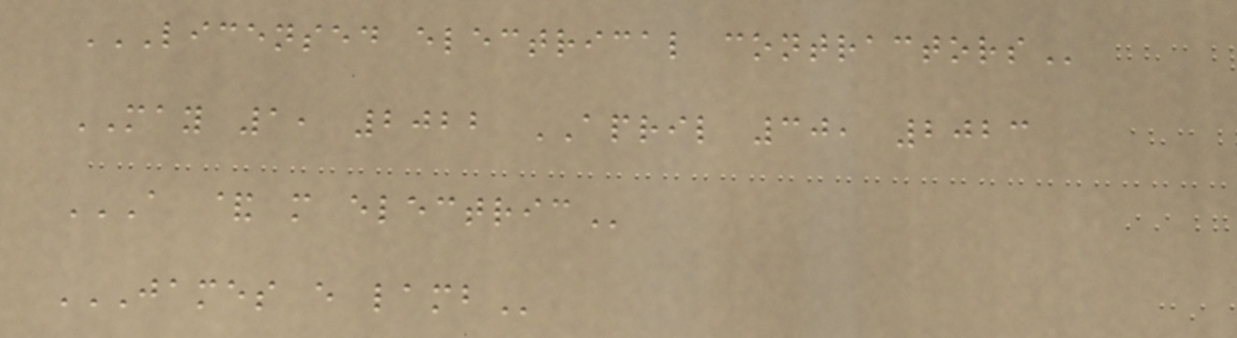LICENSED ELECTRICAL CONTRACTORS
MAY 1, 2022 APRIL 30, 2023
A & M ELECTRIC
JAMES E LAMB
